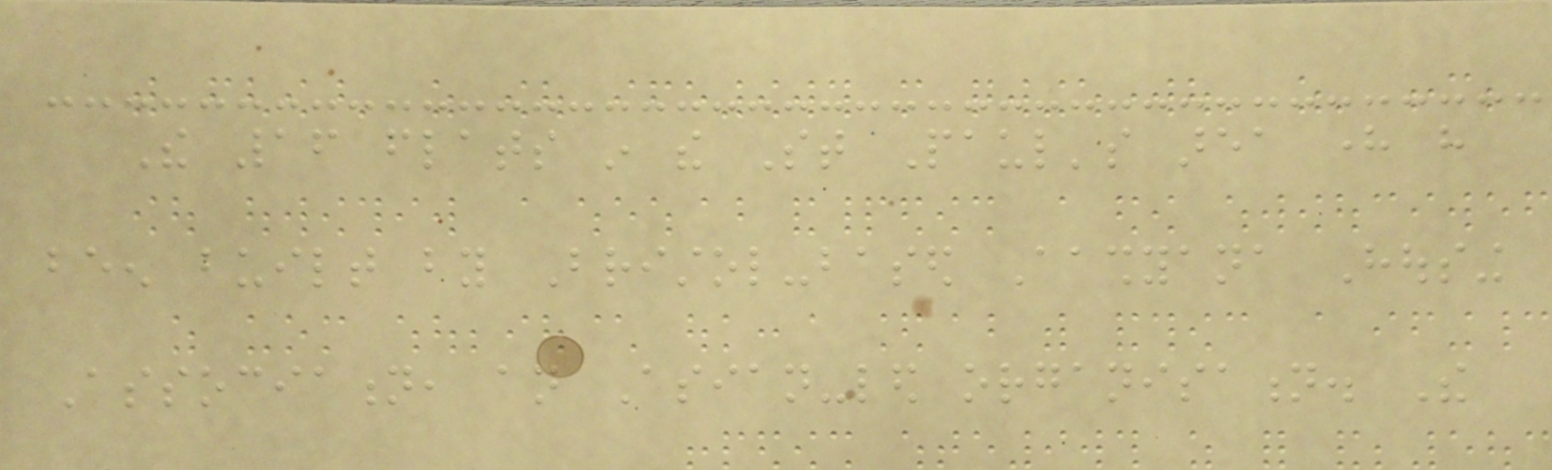The 16 flats in the St Paul's area here have
been built by Bristol-based Aashyana Housing
Association, an Asian-led organisation. The
